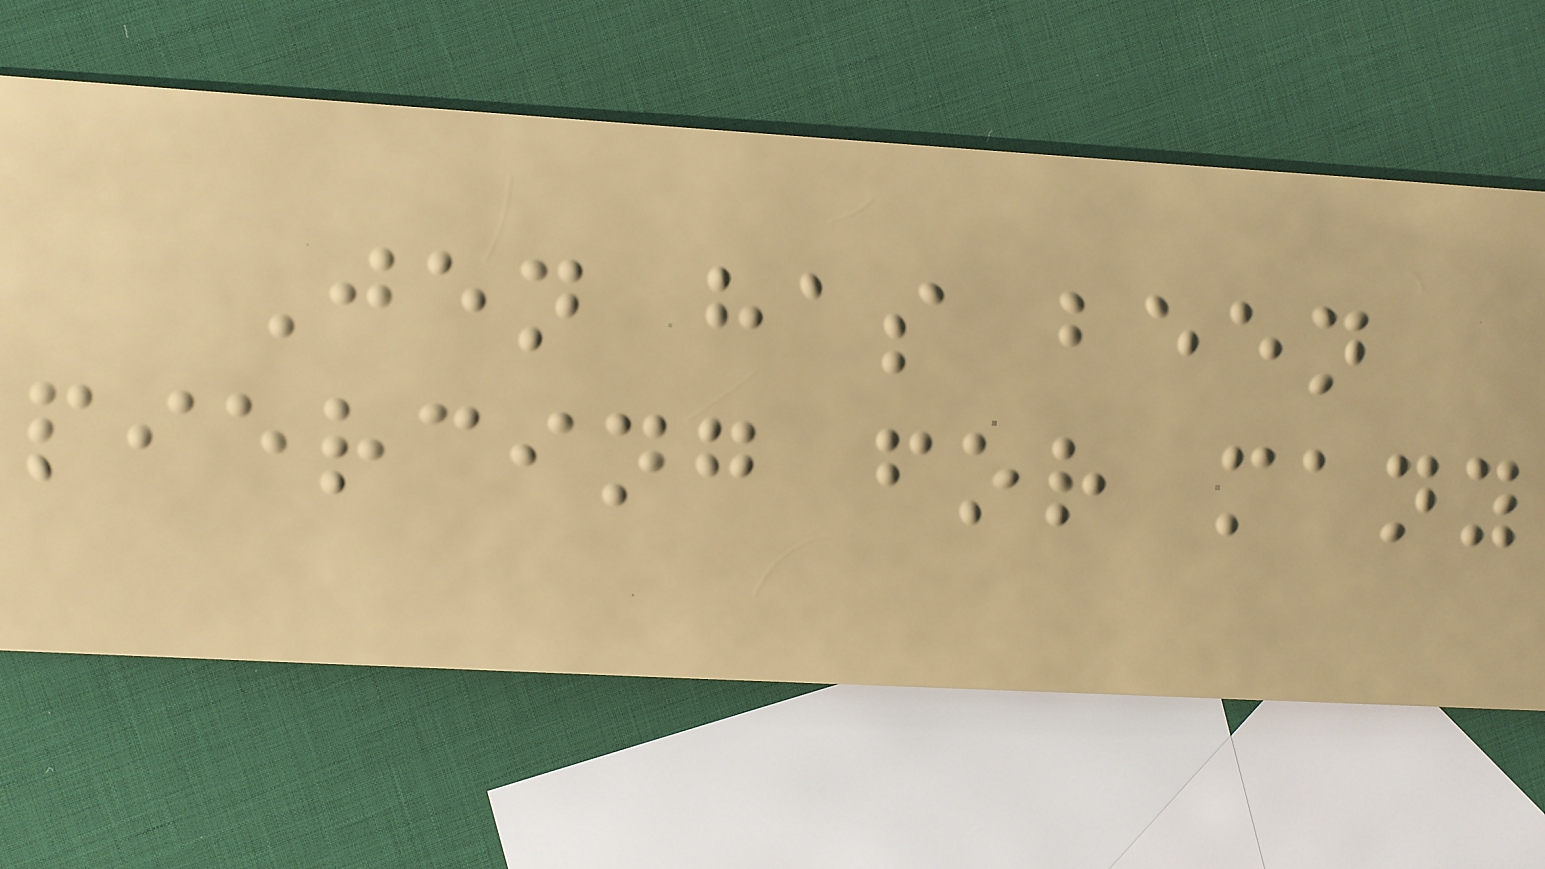Jen has been
piercing for many
